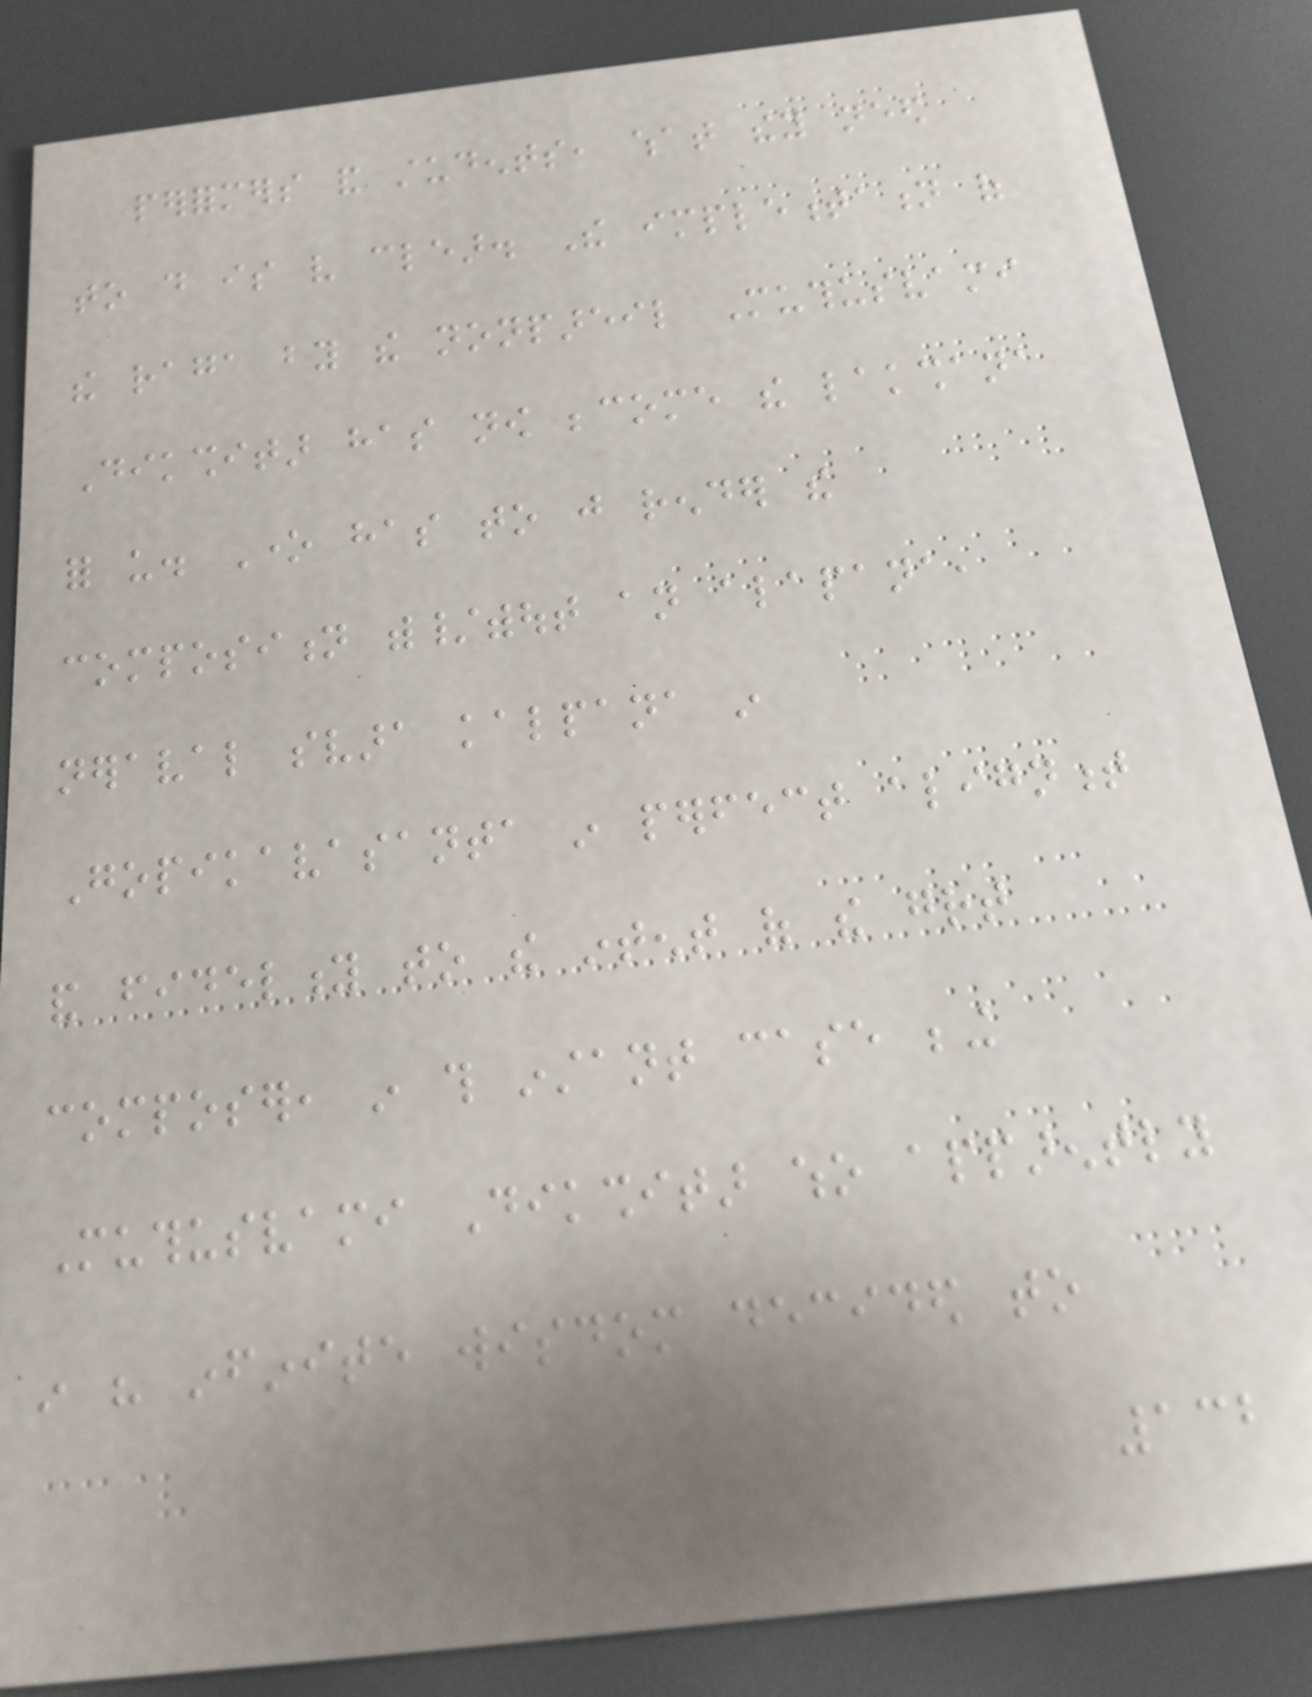performers and students, what they need
to do is very clear. The implementation of
the raga by the nonpareil Muthusvami
Dikshitar has now become the lakshana
for us. One has to just render the
composition with/without an alapana,
neraval svara kalpana in
Gopikavasanta in perfect alignment
and fidelity to the intent of the great
composer, in this instant case being
Muthusvami Dikshitar who apparently
in his infinite wisdom decided to
132
